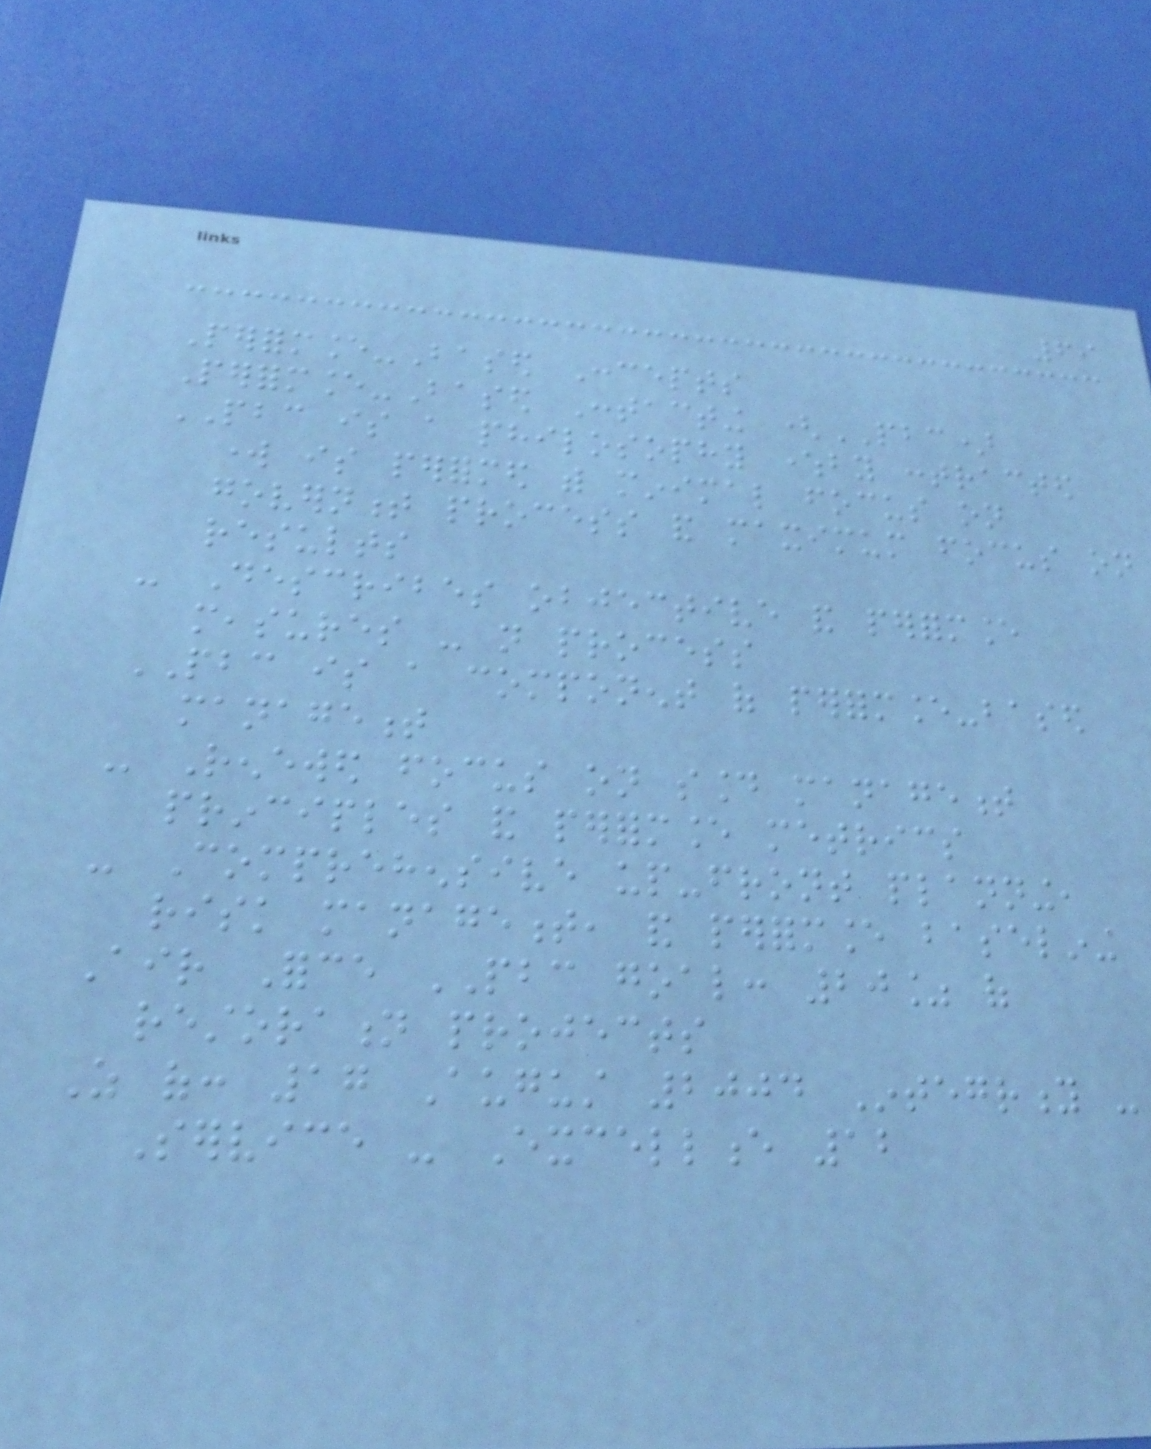69
Performance-Based Concepts
Performance-Based Contacting (PBC)
PBC is a philosophy whereby contracted
work is performed with minimal focus on
government process and maximum focus on
results
- Describes objective and performance
measures - not process
PBC is a component of performance-based
management
- Renewed focus on sound management
principles and performance metrics
- Comprehensive up-front planning,
risk management, and performance baselining
Air Force PBC goal: 20% of
restoration projects
As of: 17 August 2004 Integrity -
Service - Excellence 12
